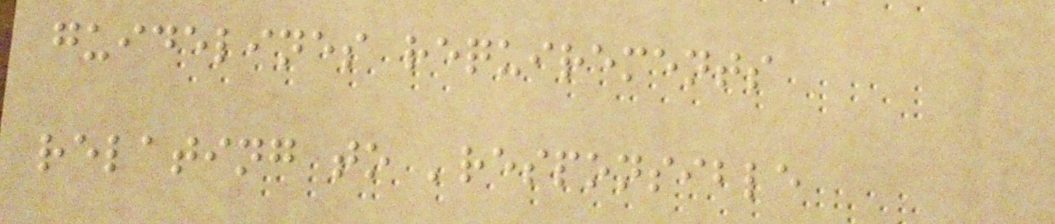guidelines requirements
relating to 'responsible
